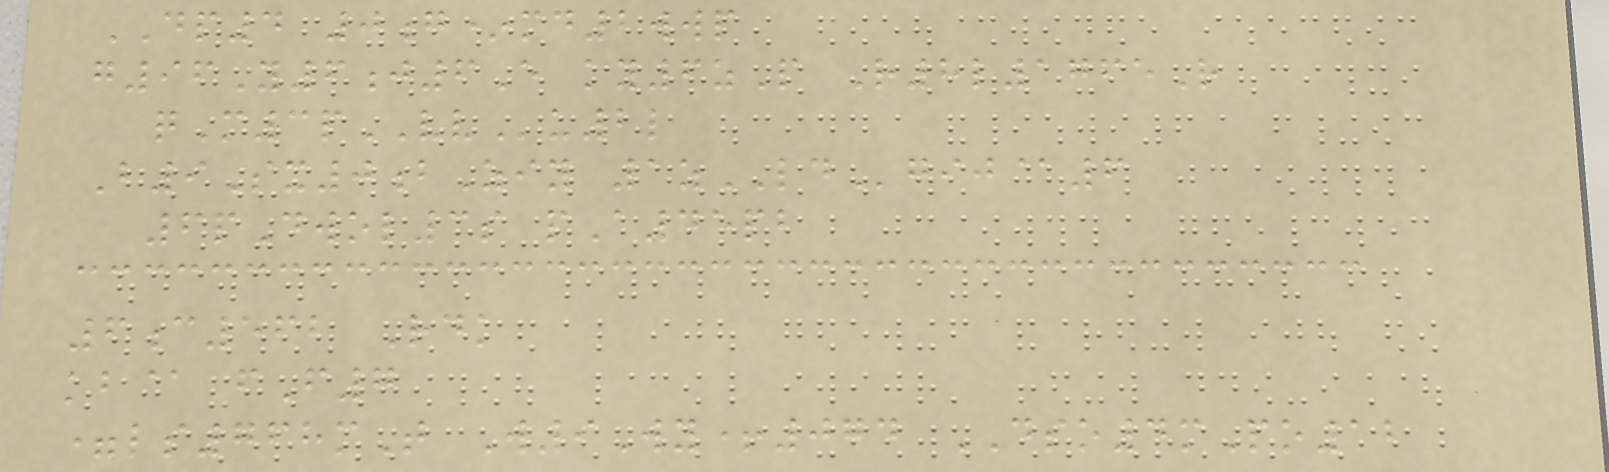DP4 0g*md2wwp
g96Y6j6E ky6zP R8l1765R
qM3pVVu2l
B9Sx0bZiy 1zLDgij@6
6pDwol3s pA45pb
6c562 Rdk
kb@ fF7
=ls768mT W9Wy+074 DSO4mPo12
